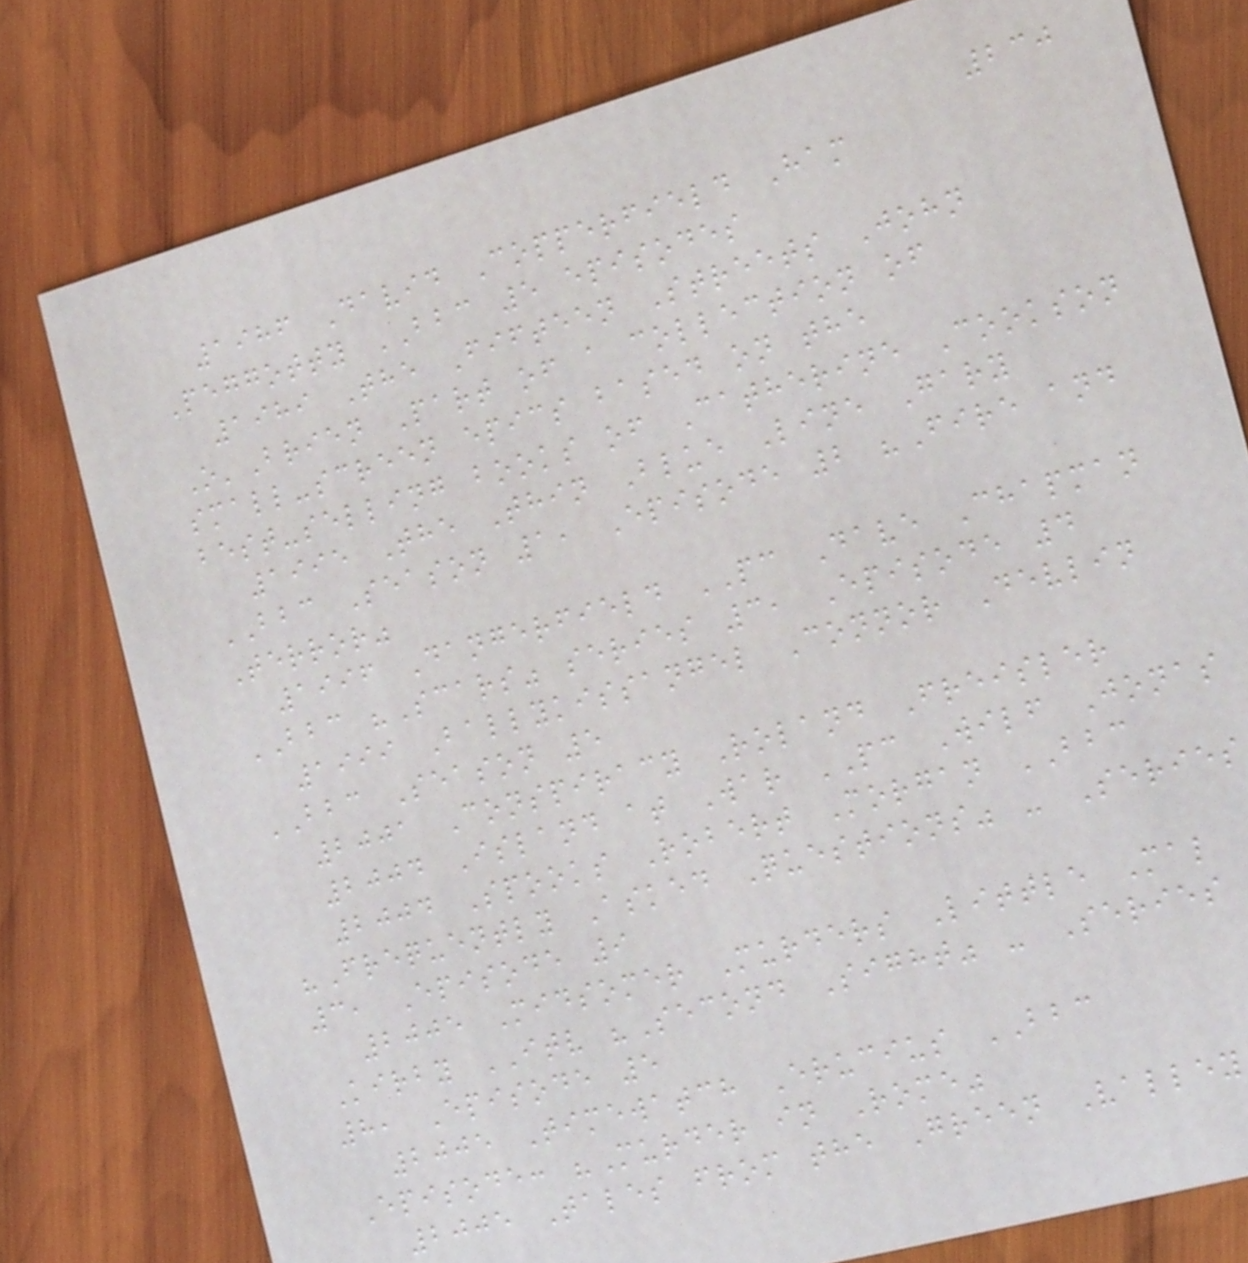230
1986 David Copperfield Ham
Peggotty BBC 5 episodes
1989 The Fifteen Streets John
O'Brien Part of a collection of
small-screen epics based on the
best-selling books of Catherine Cookson
1995 The Thin Blue Line Gary
BBC Season 1, Episode 2 "Fire and
Terror"
1996 Dangerfield PC Dave Chapman
BBC "Scars" series 3, Episode 4
1999 Ballykissangel Connor Devlin
BBC Season 5
2001 Conspiracy Roland Freisler
2004 Island at War PC Wilf Jonas
2004 Spooks Robert Morgan BBC
"Frequently Asked Questions" - Series
3, Episode 9
2005 Midsomer Murders Little Mal
Kirby ITV "Second Sight" - Series
8, Episode 5
2005 Timewatch Erucius BBC
Episode: "Murder in Rome"
2005 Tales from the Green Valley
